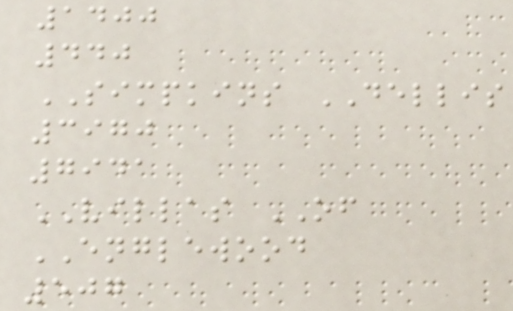1400
440
SIMPKINS DELLIS
3970
7941
VILLAS OF
ENGLEWOOD
507
